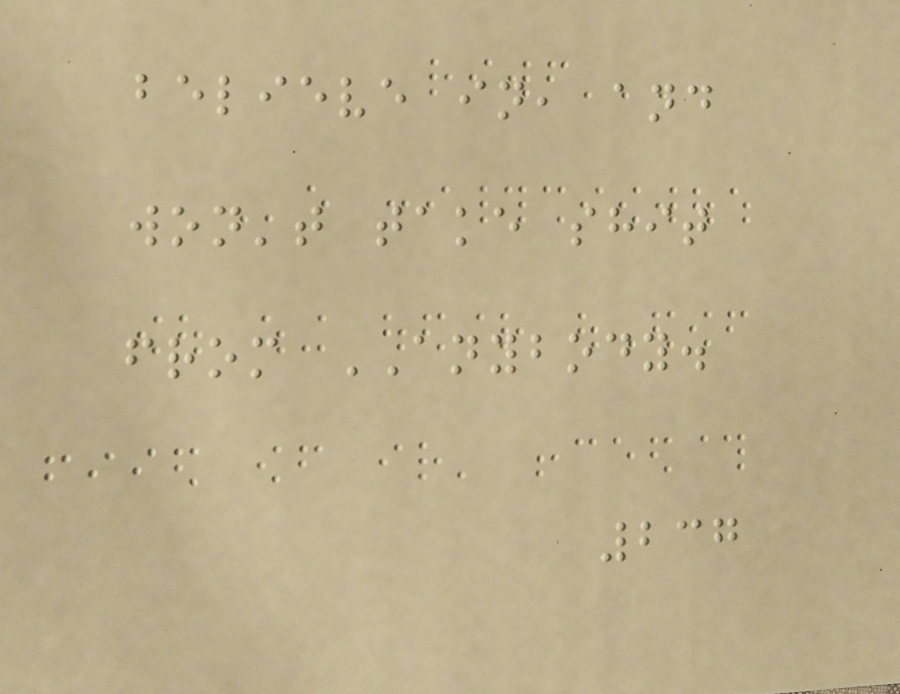believe in, and
won't take shit
from ANYBODY.
237
